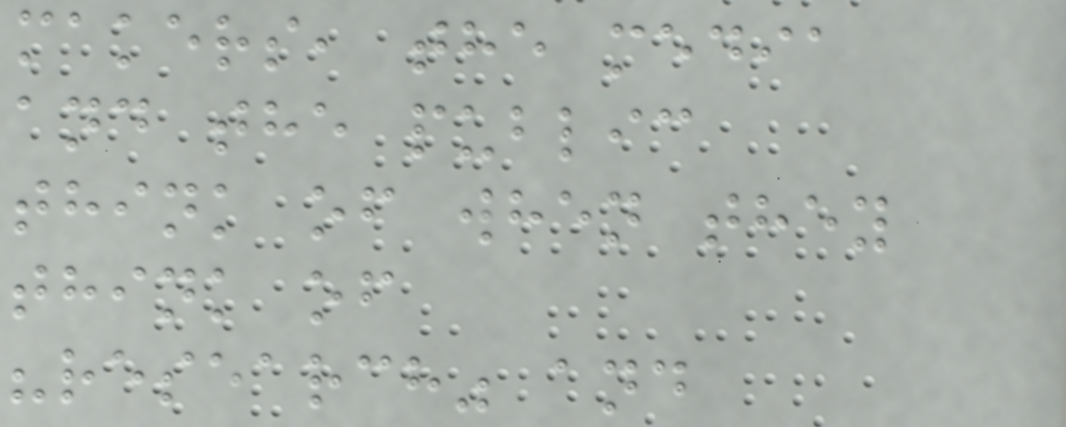makers, the media
and the public
think of when they
think of
"research" and
